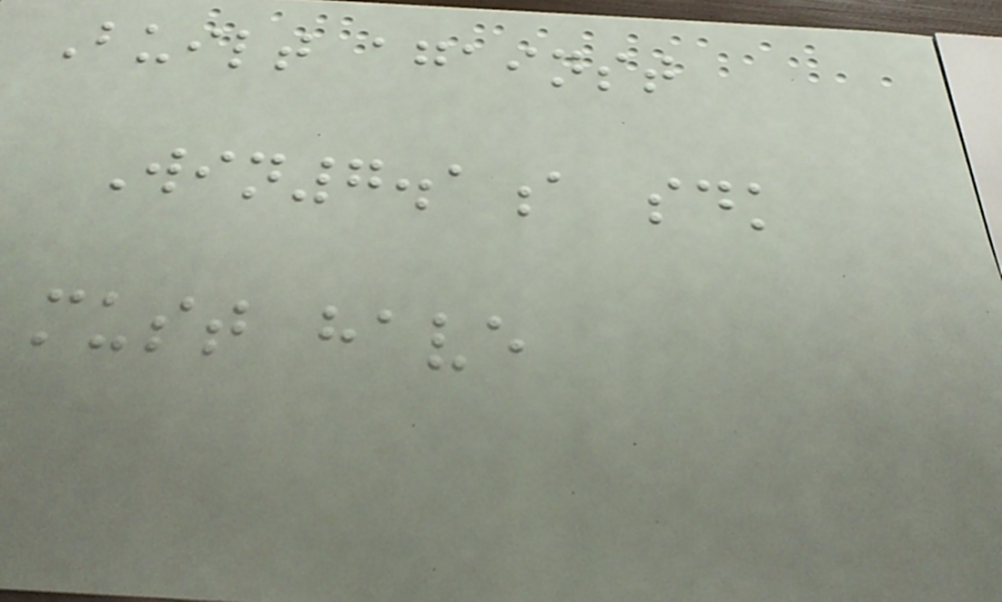Built against
Win7.1a sdk
must have
